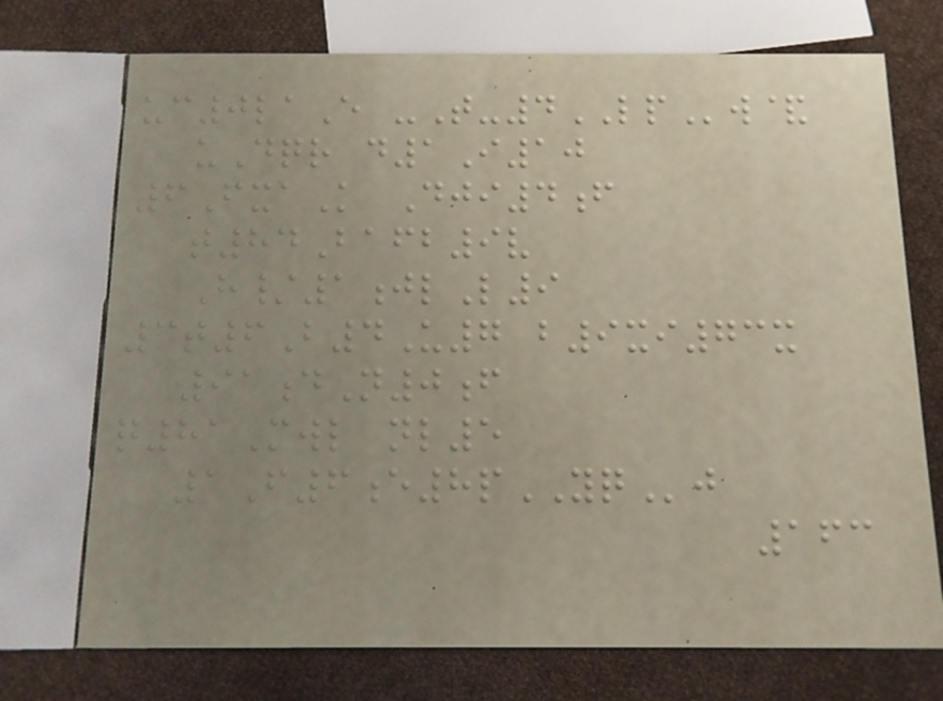uc0laE -T-4LPw&
uDqr d1I10
6FxaK Dji4f
t84Bafb9v
H/1jlL9
3t6B4U7 b9xi73x
91dN0f
q81Mwl nl5
1F6e8pYQj
163
